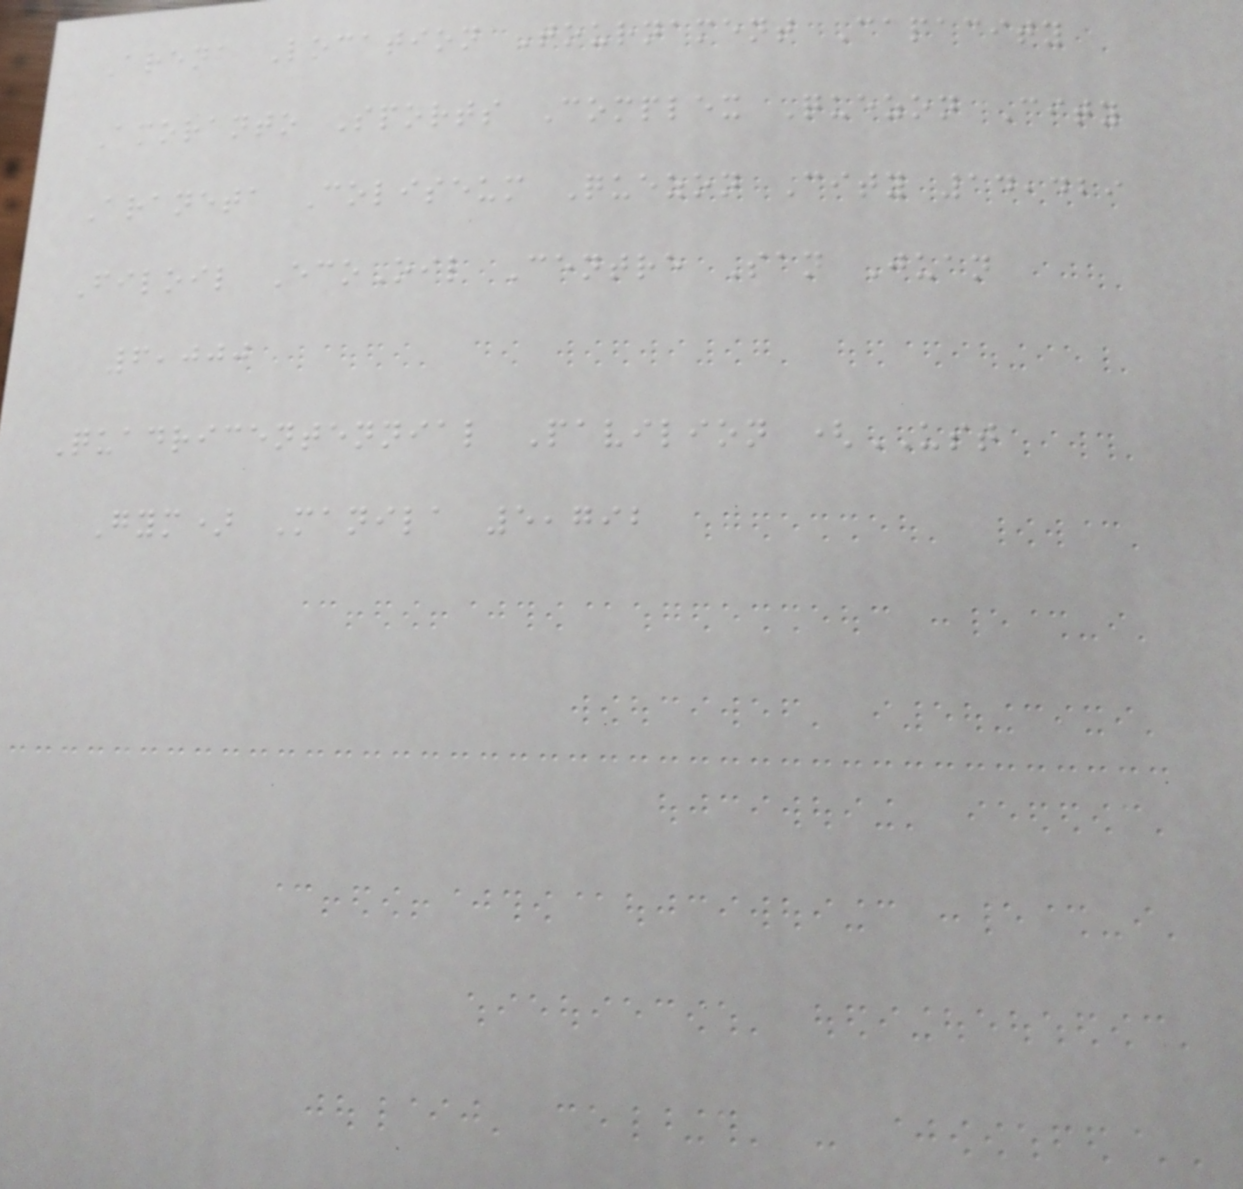Arena Location Tournament Capacity
Amoranto Sports Complex Quezon City
Araneta Coliseum Quezon City 14,429
Filoil EcoOil Centre San Juan
6,000
Quadricentennial Pavilion (UST
Gym) Manila 5,792
